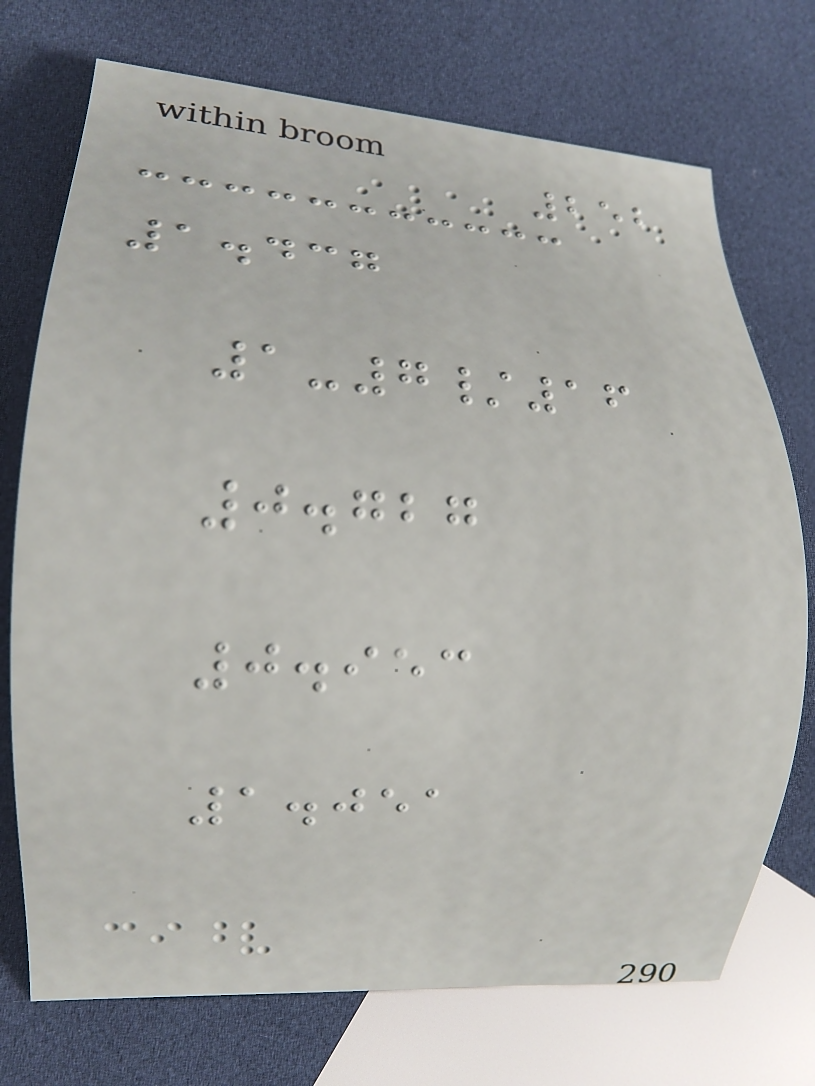252
1.437
1-7/16
0.727
0.953
1.051
